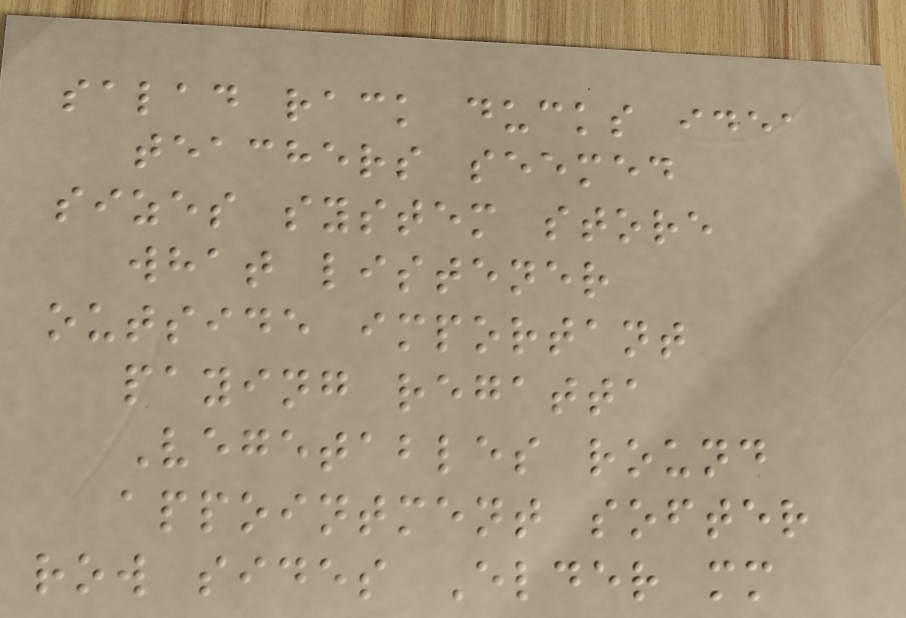salad rack ducks idea
teachers seemed
sizes system store
what listener
outside important
paying regatta
Vegetables round
appointment softer
row sides Elder mm
